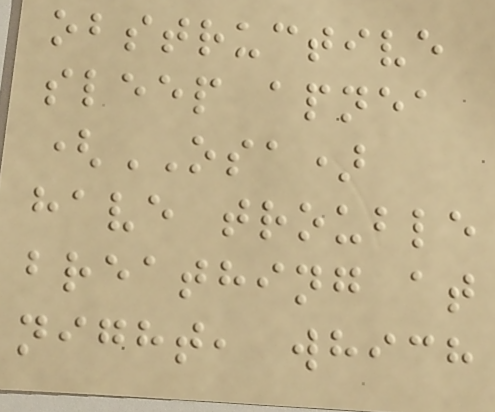obstructive
sleep apnea
(OSA)
have trouble
breathing at
night, which
